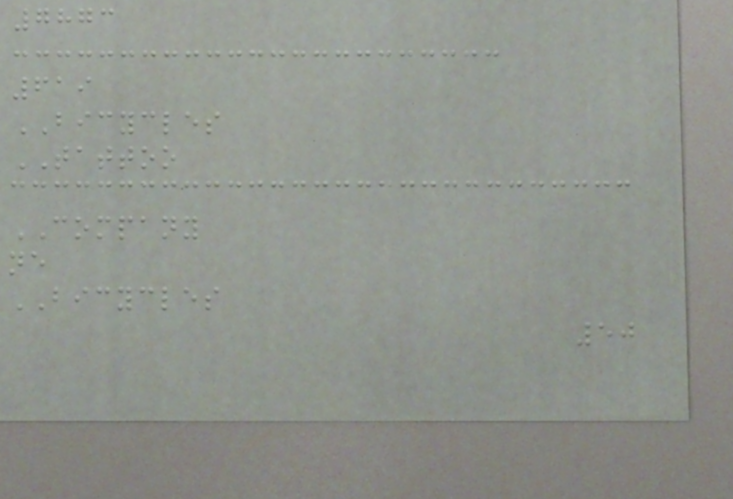7873
619
BICYCLES
TATTOO
COMPANY
ne
BICYCLES
50
